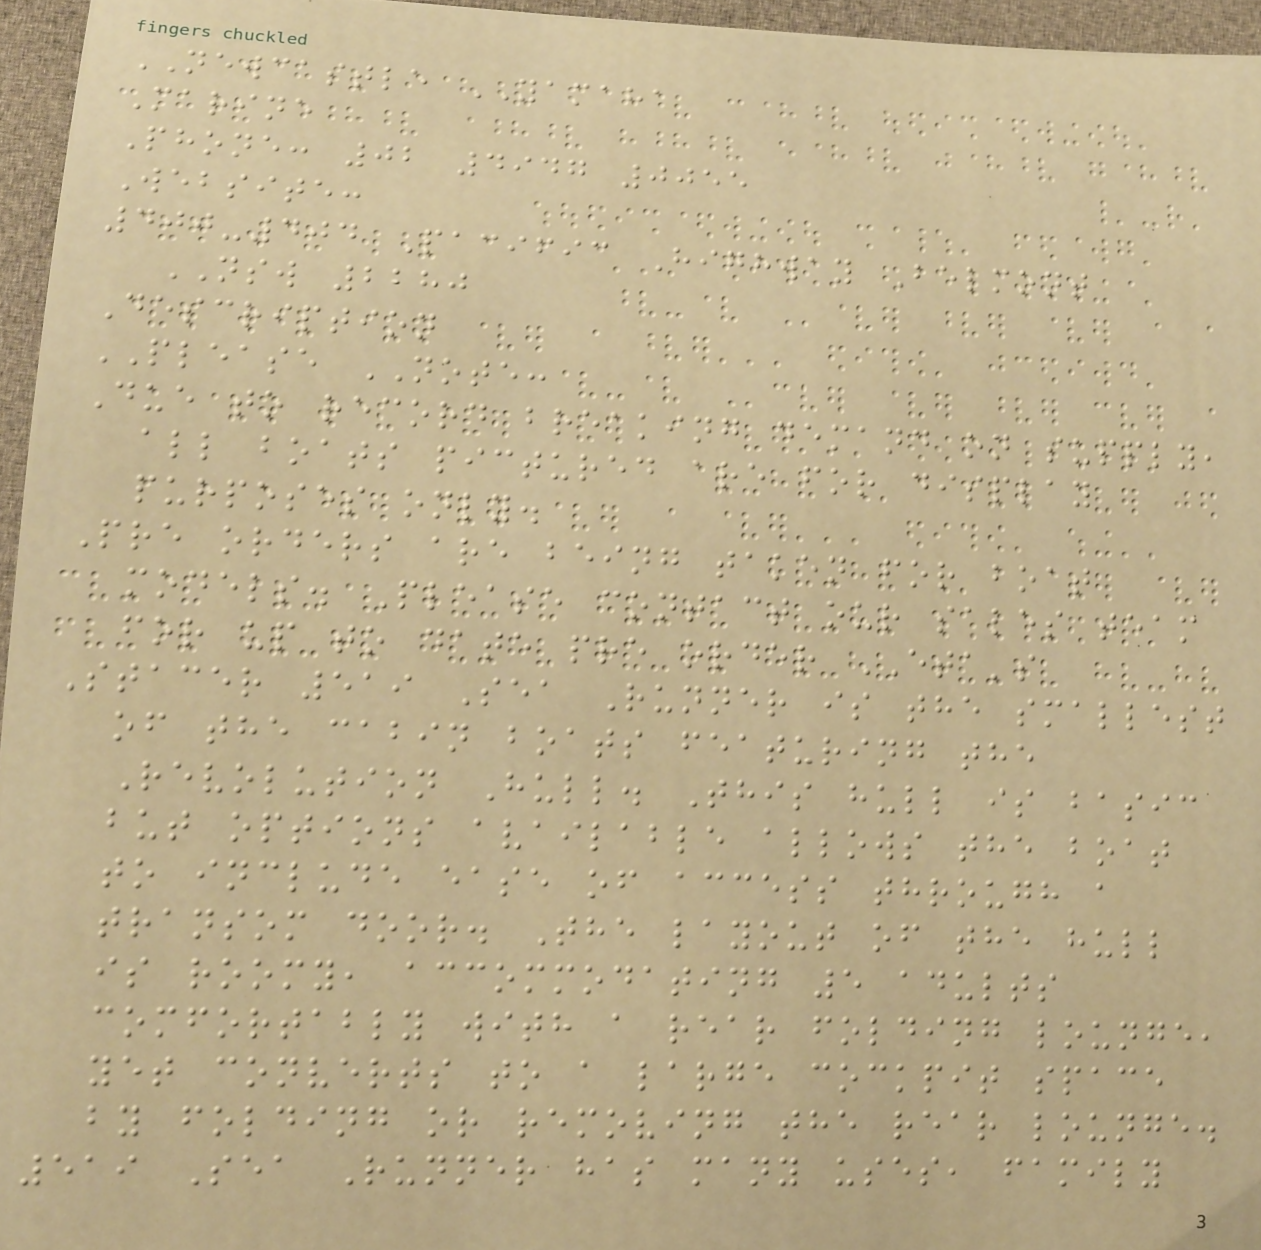NEWCASTLE YAMAHA
Marine
Phone: 02 4947 0055
Website:
400-404 Pacific Highway Belmont
NSW 2280
Description
PLEASE NOTE:
Due to record breaking demand on supply,
all boats pictured are for display
purposes only.
Pre orders are being taken for boat
models. Please contact our sales team
for up to date pre order ETA's
Stacer 519 Sea Runner is the smallest
of the cabin boats featuring the
Revolution Hull. This hull is basic
but options available allows the boat
to include ease of access through a
transom door. The layout of the hull
is roomy, accommodating 5 adults
comfortably with a rear folding lounge,
yet converts to a large cockpit space
by folding or removing the rear lounge.
519 Sea Runner has many uses, family
